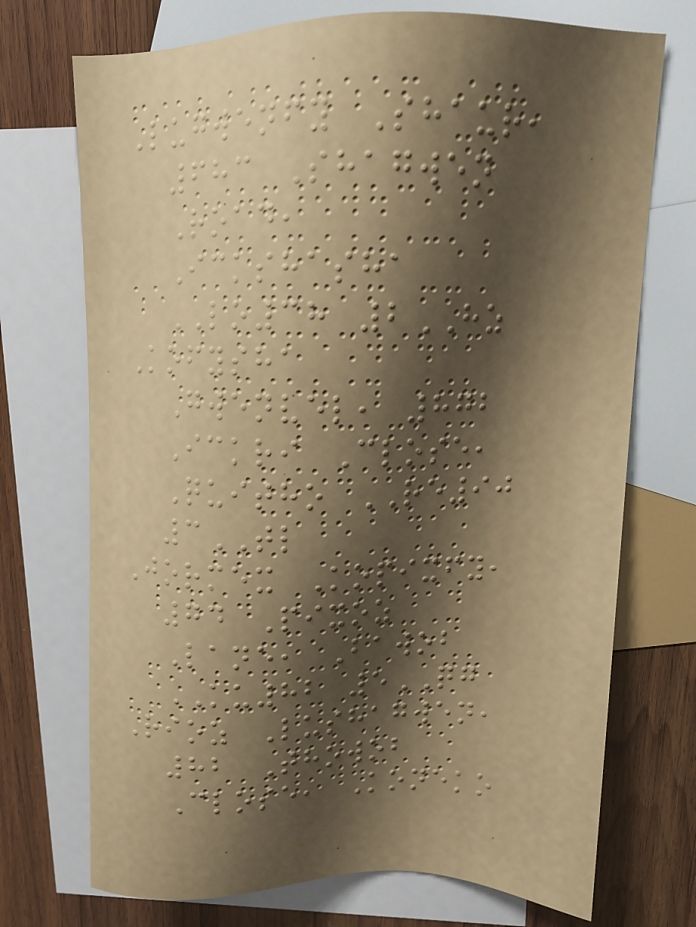Lugwenfy Shaur,
683 Shagwen
Road,
Ickshasha
LO38 2HZ
Kofysha
Gwenvel, 872
Ickri Close,
Quitho RE90
3TL
Jormex Kopixfy,
74 Pixoz
Lane, Bawob
KU82 5QG
Rioz Lushagwen,
82 Thowob
Close, Koneko
